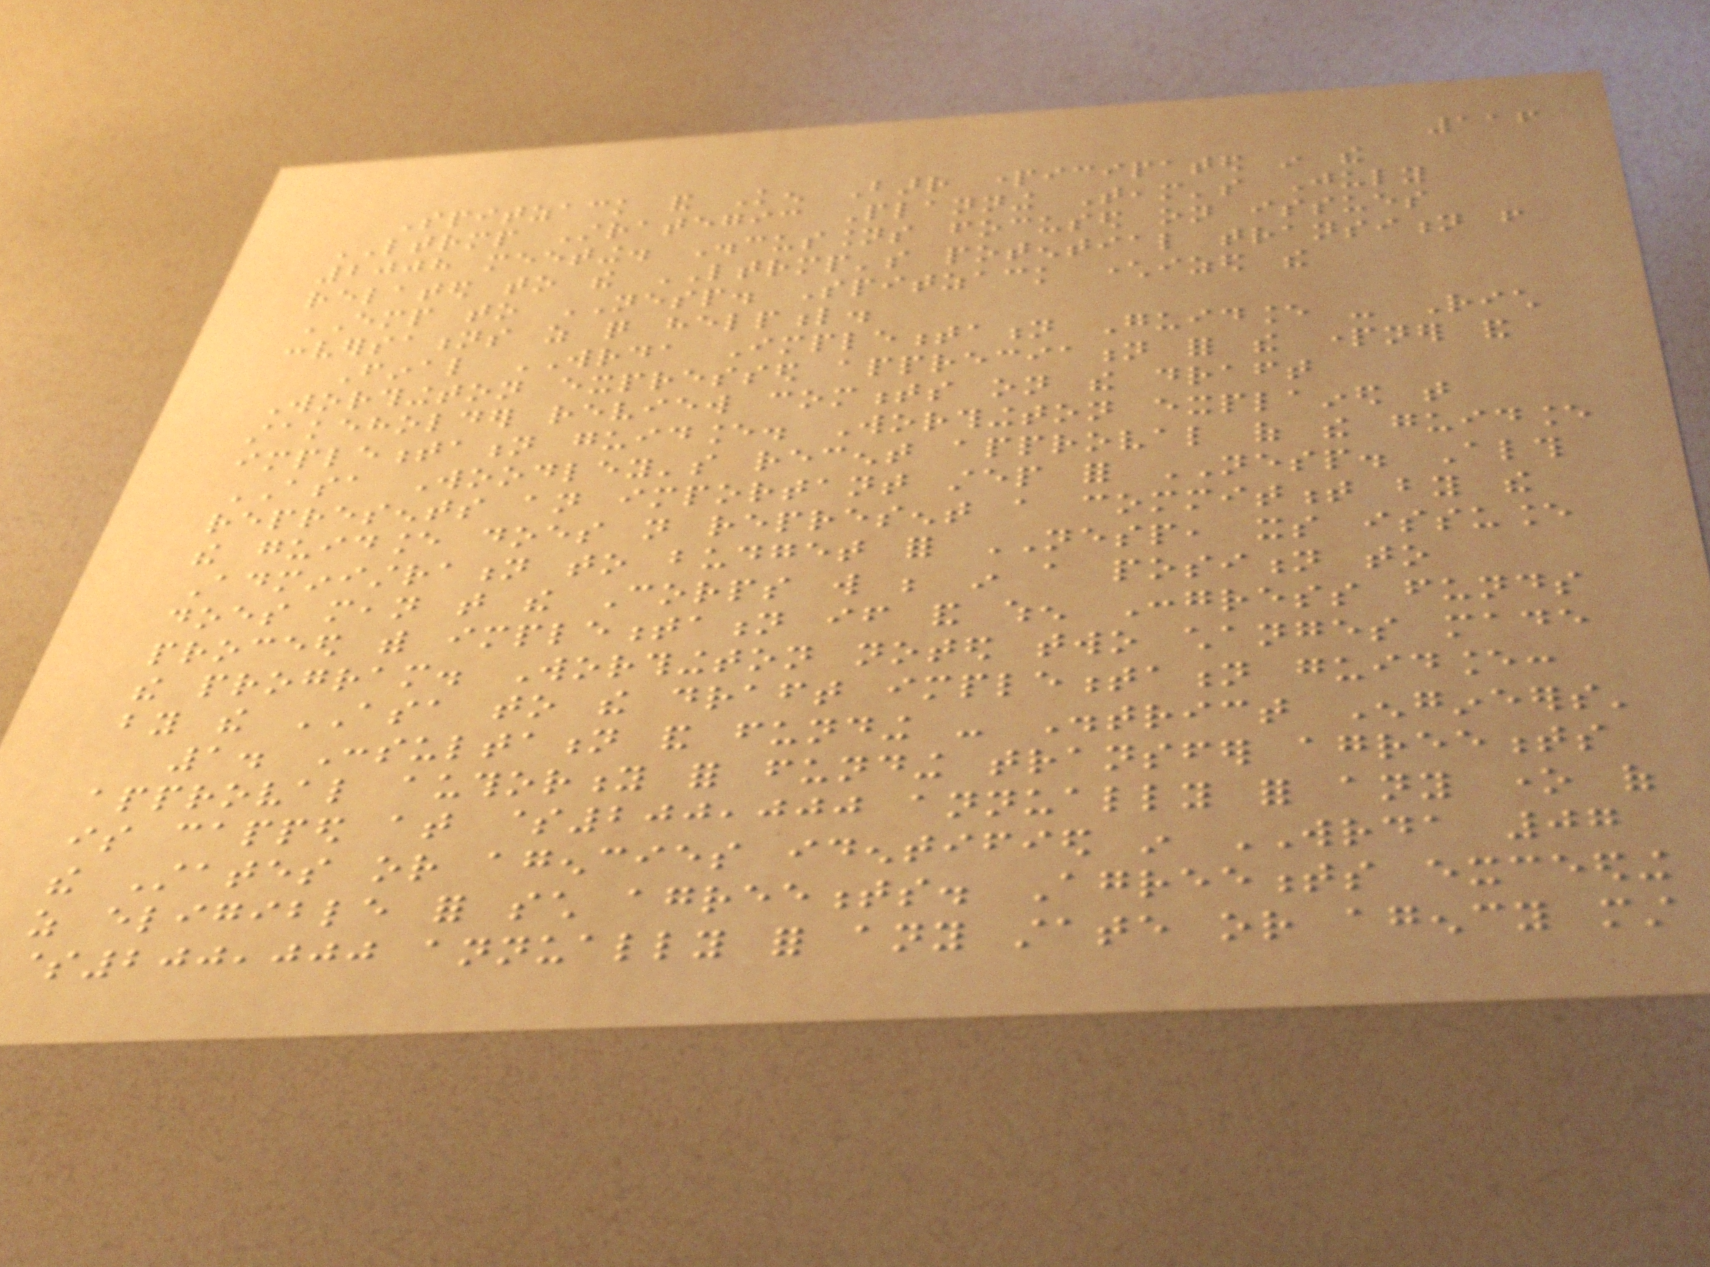116
Spitzack and Ken Barr participated in the
LTRMP Strategic Planning Team's July
2008 meeting. Discussions focused on issues
related to the LTRMP's potential transition from
EMP to NESP. Spitzack characterized the
conversations as quite helpful.
Final WRDA Implementation Guidance - Rich
Worthington expressed appreciation for the partner and
stakeholder review comments on the draft
implementation guidance. Worthington explained that
ASA Woodley's recent approval of the guidance
represents an important step for NESP. Although
the guidance does not represent a commitment by the
Administration to budget for NESP, its issuance
does mean that the Corps will be in a position to
proceed with implementation if and when Congress funds
the program. Worthington noted two changes made
by the ASA to the draft implementation guidance:
1. Consultation and funding - District Engineers'
approval authority for funding transfer agreements
is capped at $200,000 annually for any one of
the States or agencies identified in WRDA 07
as eligible for such agreements. Agreements exceeding
$200,000 annually for any state or agency must
